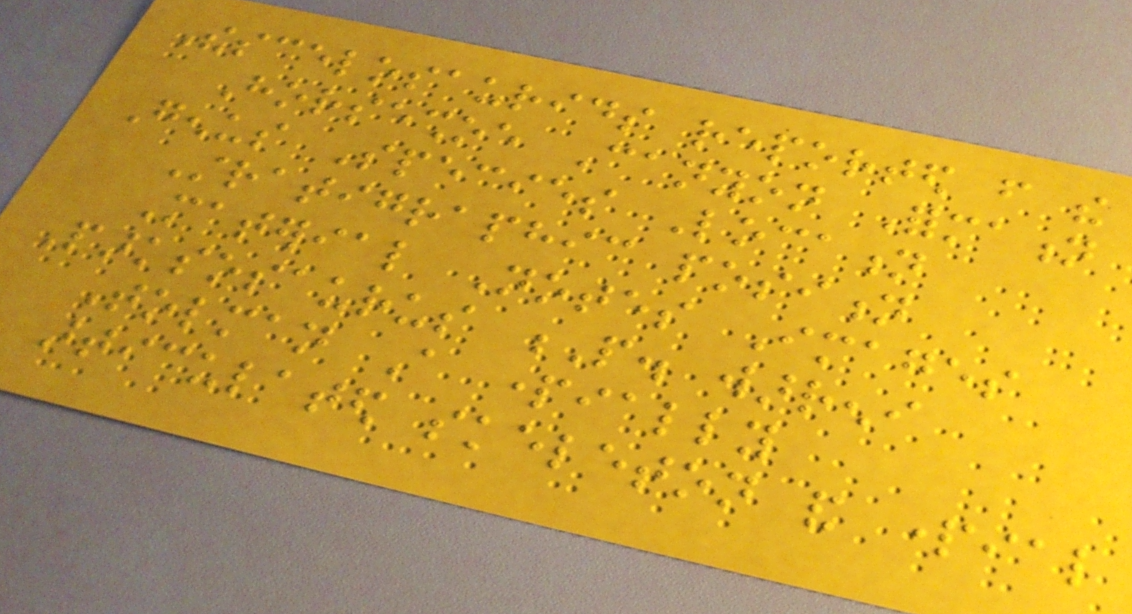Thescelosaurids reported from the
Horseshoe Canyon Formation
Genus Species Location
Stratigraphic position
Material Notes Images
Parksosaurus P. warreni
Tolman A partially
articulated skeleton and partial
